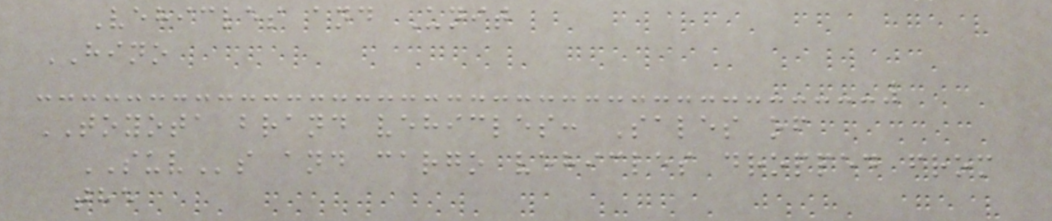Vehicles and Unit
HINO
TOYOTA brand vehicles: Sales of
SUVs and cargo vehicles dropped from
the
